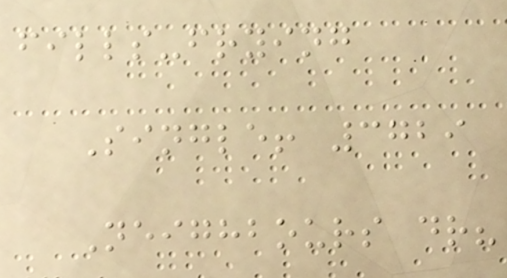fills-frying
Single! 3729
Neighbours dr?
